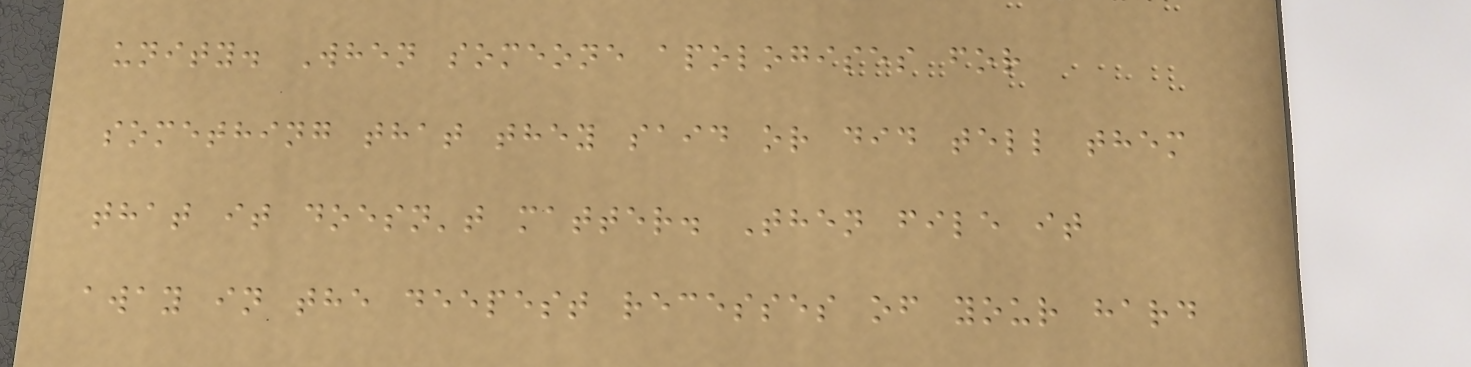unity. When someone apologises for
something that they said or did tell them
that it doesn't matter. Then file it
away in the deepest recesses of your hard
